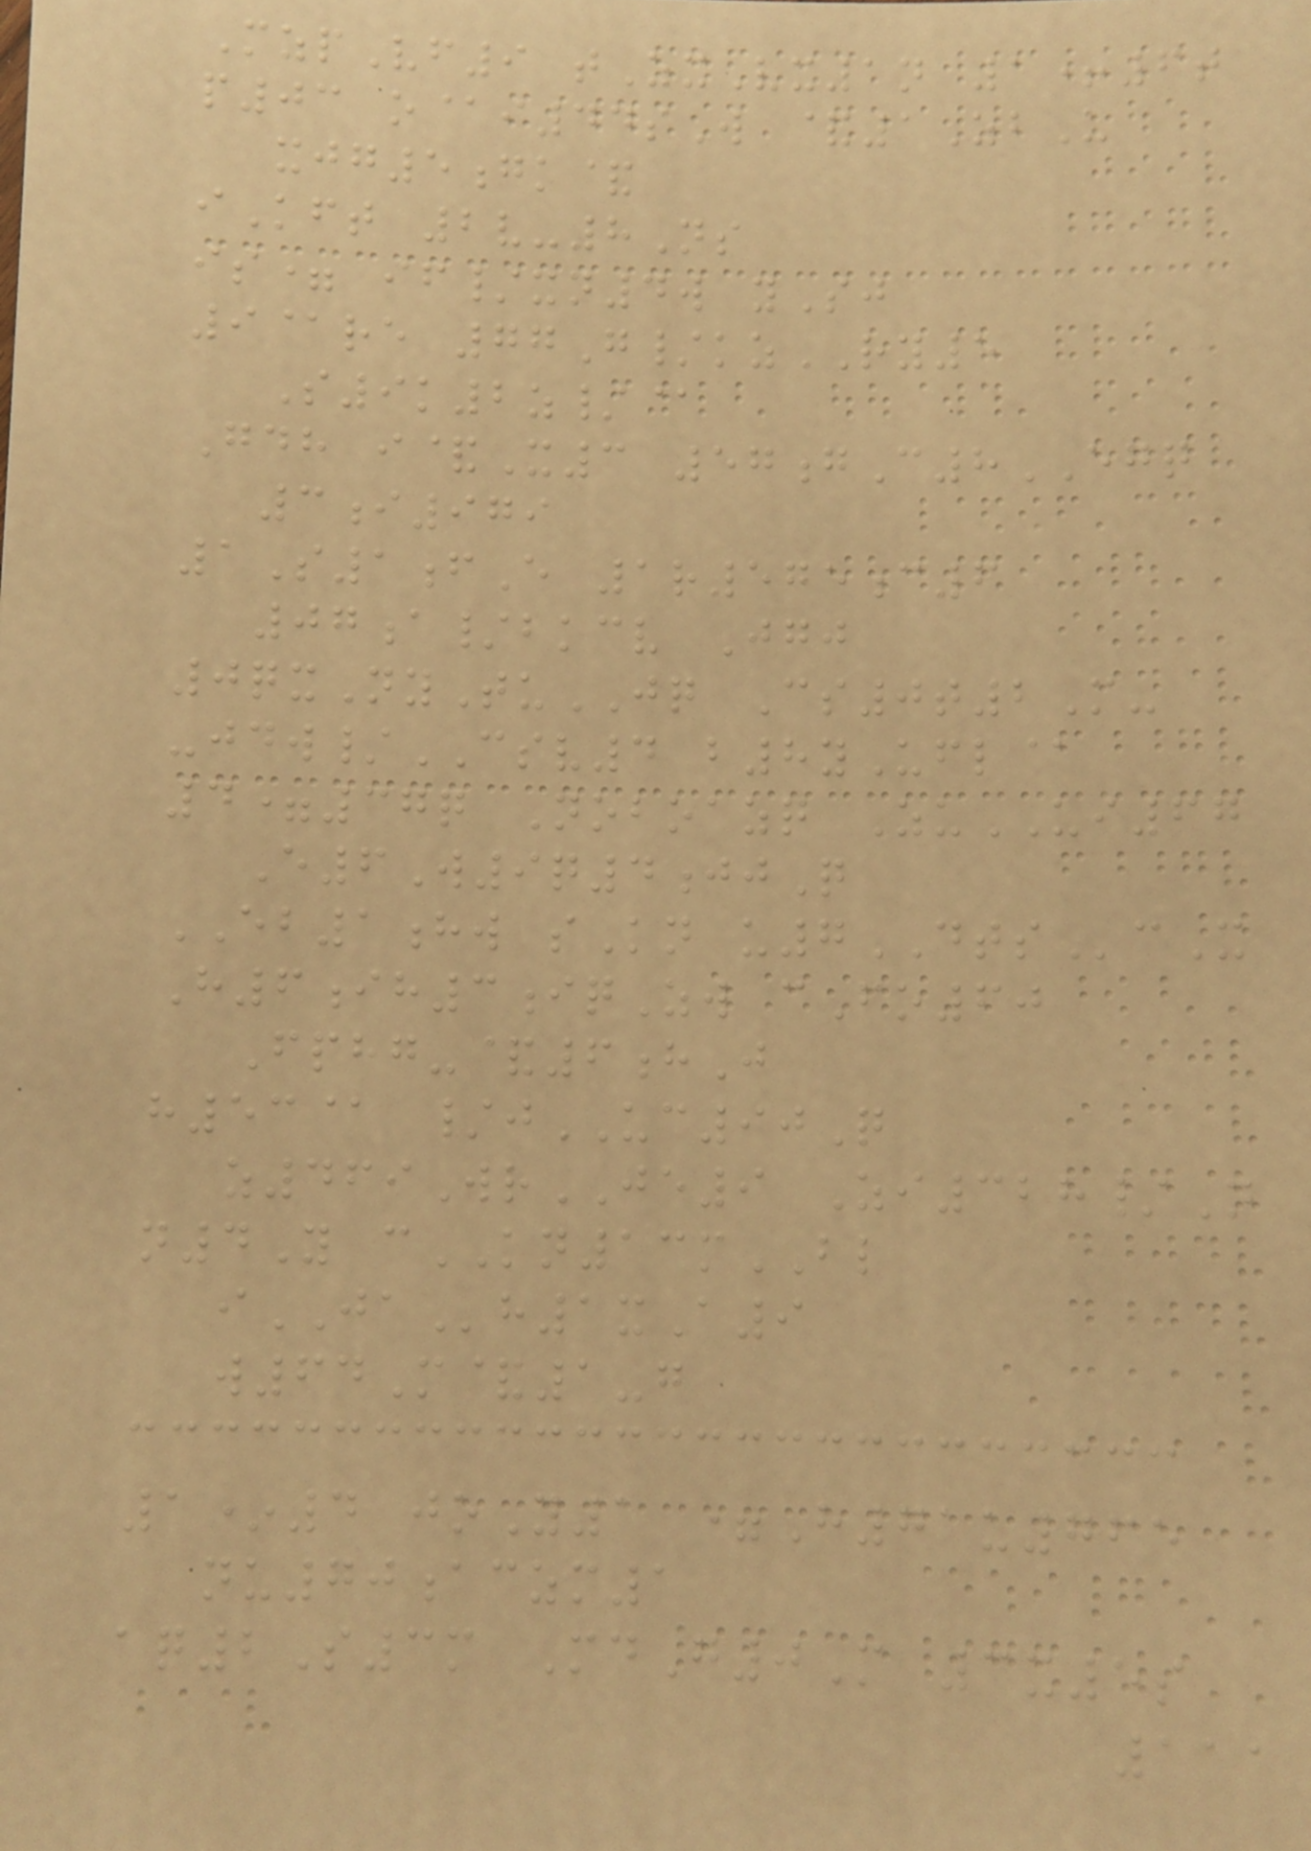MzpVf9 tZxVx1n 1+6t
p03 o@i44sW &1ZbU
xjg5gk&
iKft 2v-8Ns
is= if/xn4w ySj
9@re 77G/kzRY5
S9k2z/@
Gdh i&X3 57gC8EGQ
3i979
1S1fE 1r575c6
07a/bkcv Jgj
0qxNyTuJQ Cs0t2M-
-jdw/CSV4 b8yUfl@
4=37q Noboazq ZuUI67
E6W9q4jjQ
EB1hw sKn u7DTScX
H6ih3iqZw cFo60
Fphg-&6hJ
h53@ /jUC90Q
z469WrJE9 Zi328/N
n4Y cKN13mBL
iJAh1xA9
w64M&1-g
1*4 joY1 =H71u765
nu70aczm1
aq2S3m MdG0M 3x5s
111
